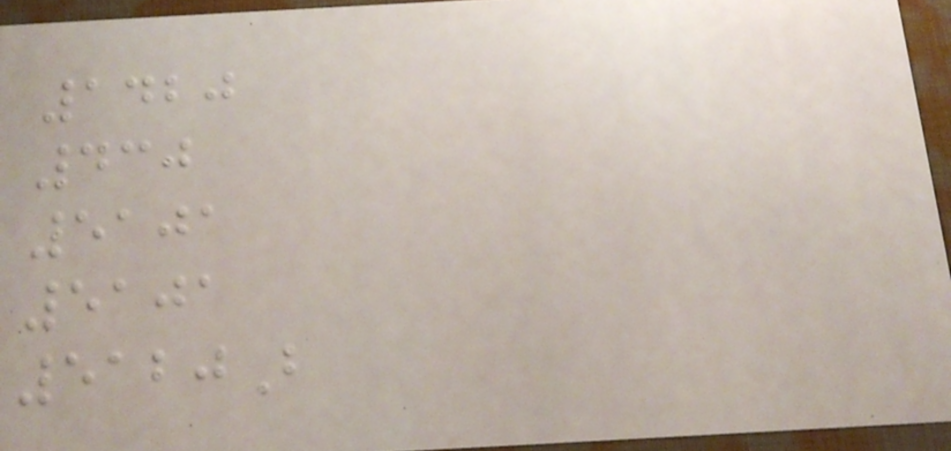1420
430
5101
5101
5120B
